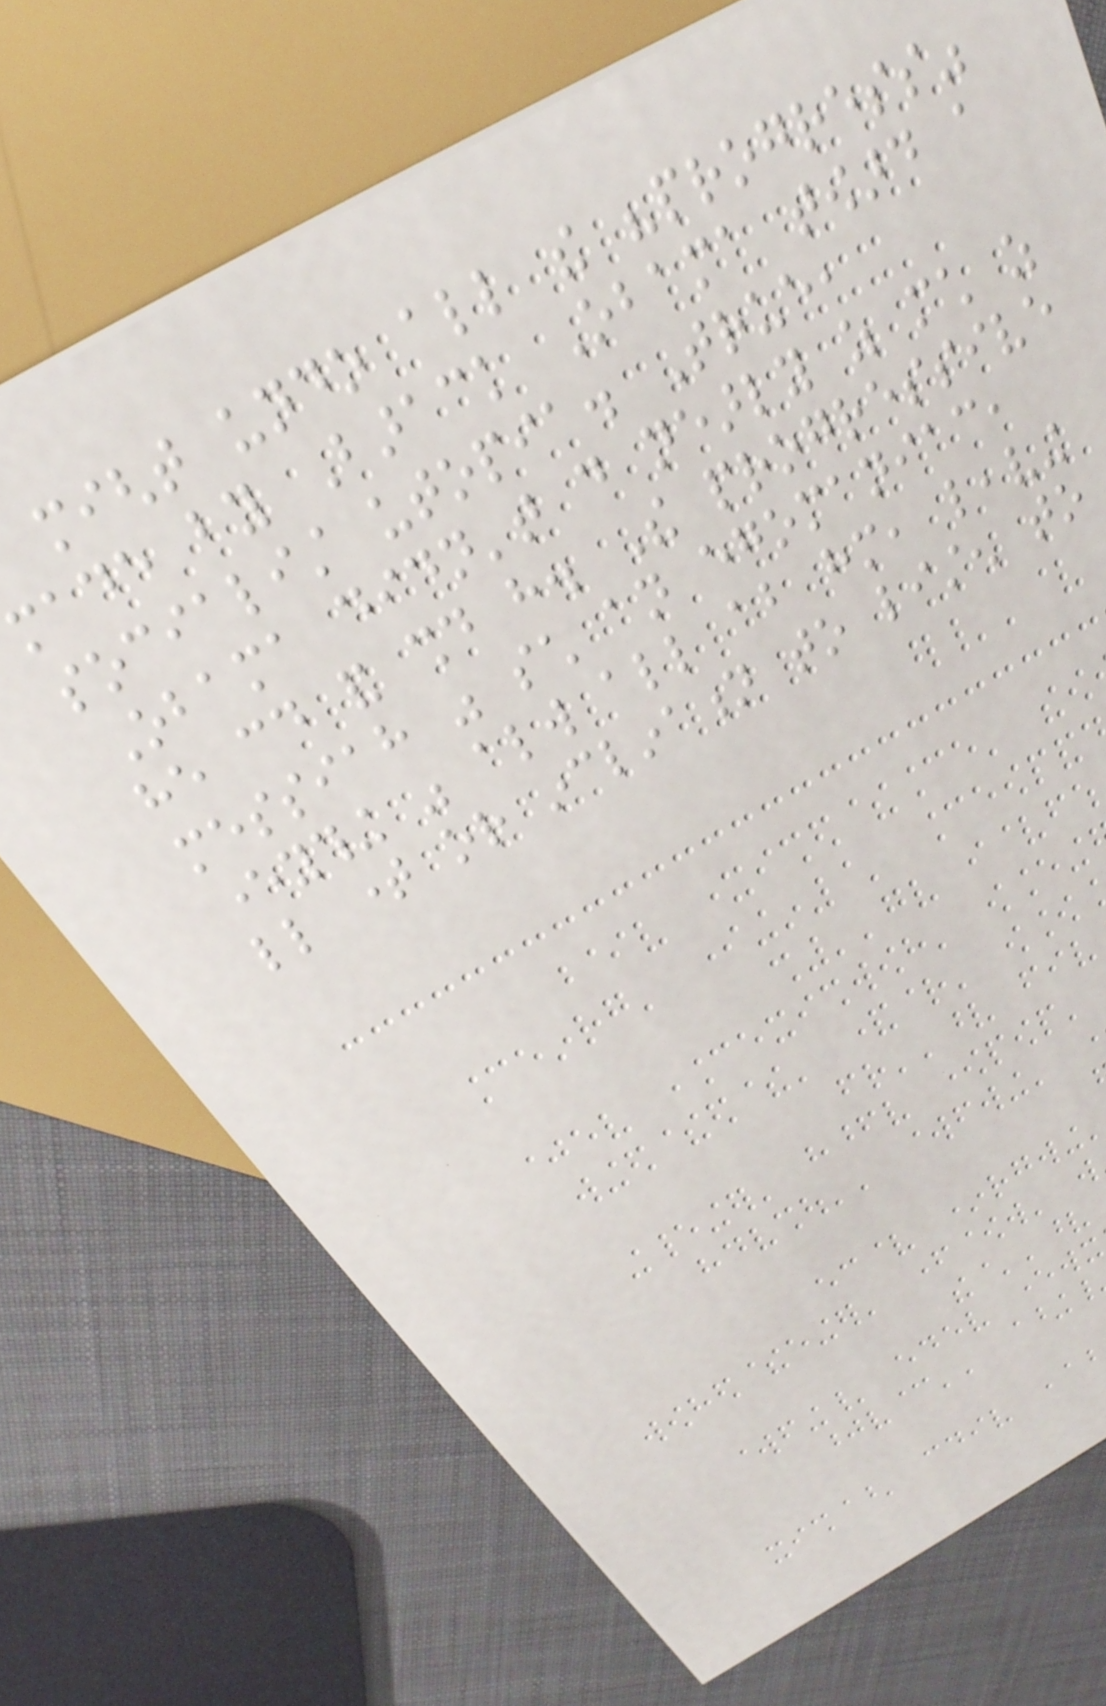might undo all the "progress"
made by Barack Obama toward a
socialist utopia. True,
Obama didn't do nearly as much as
he could and should have. The progressive
messiah was such an egomaniac,
everything was always all about him, leaving
little time or inclination to listen to
